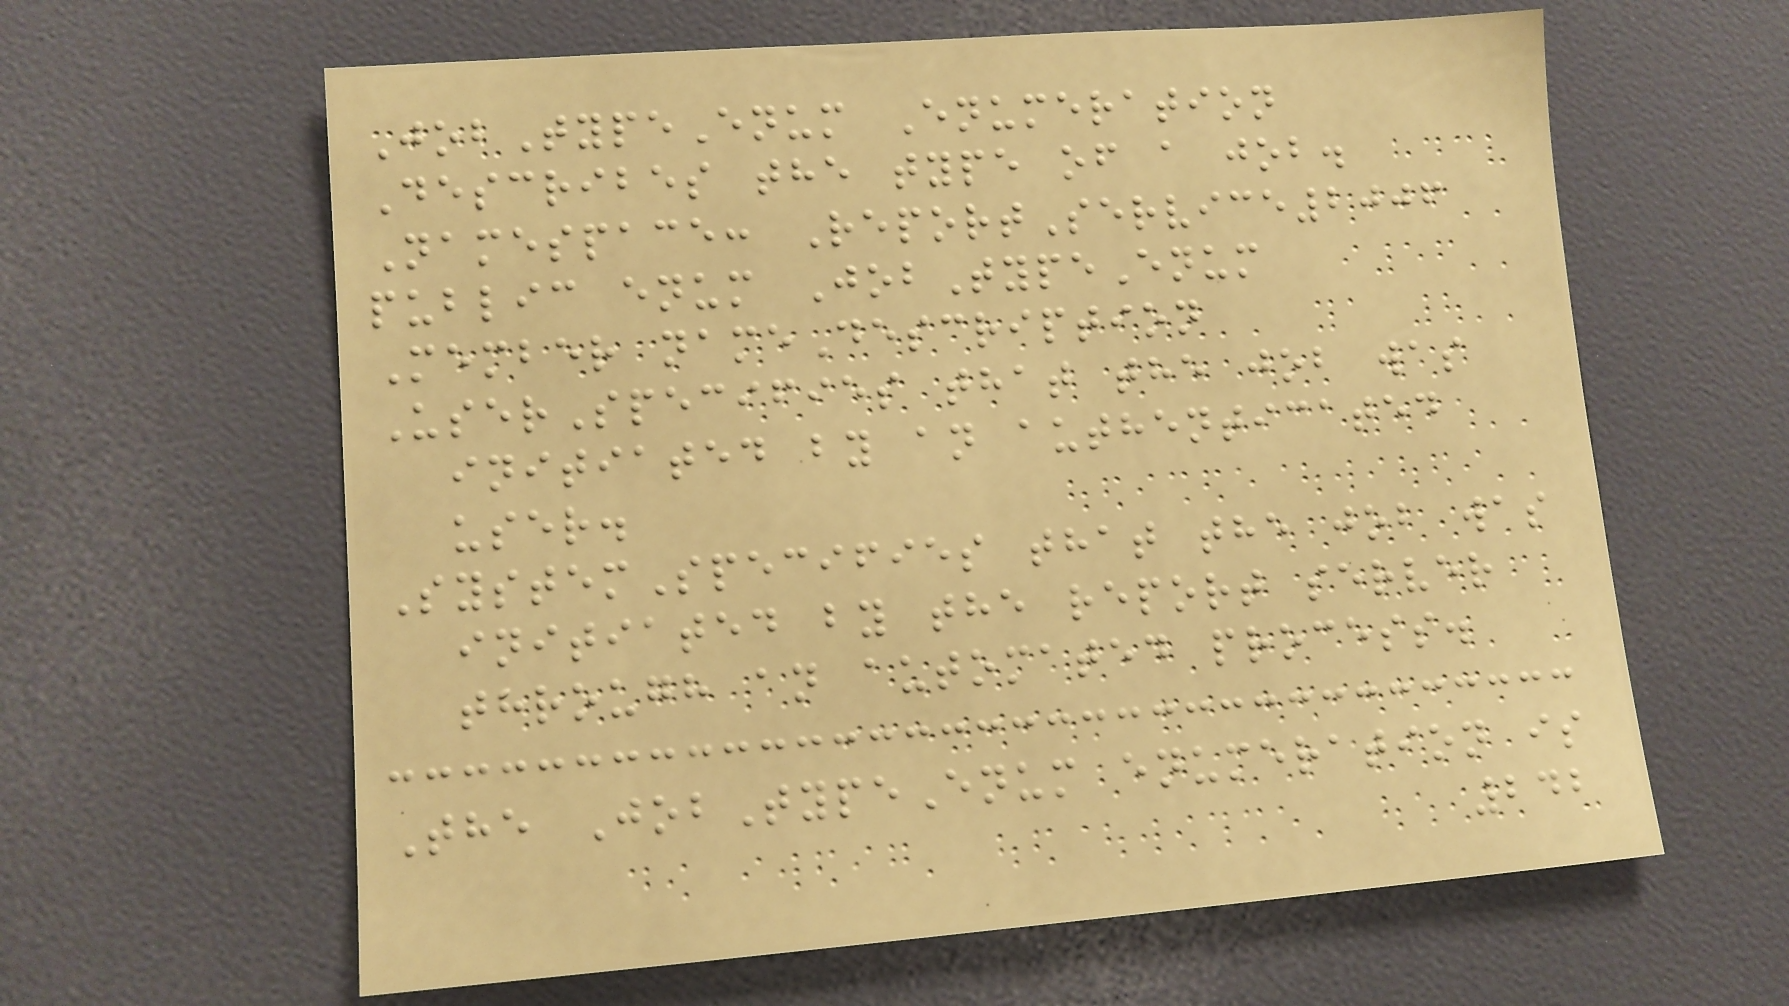JobTypeEnum Enumeration
Describes the type of a job.
Namespace: ReportService2006
public enum JobTypeEnum
Member nameDescription
UserSpecifies that the job was
initiated by an authenticated
user.
SystemSpecifies that the job was
initiated by the report server
through an automated process.
The JobTypeEnum enumeration is
242
